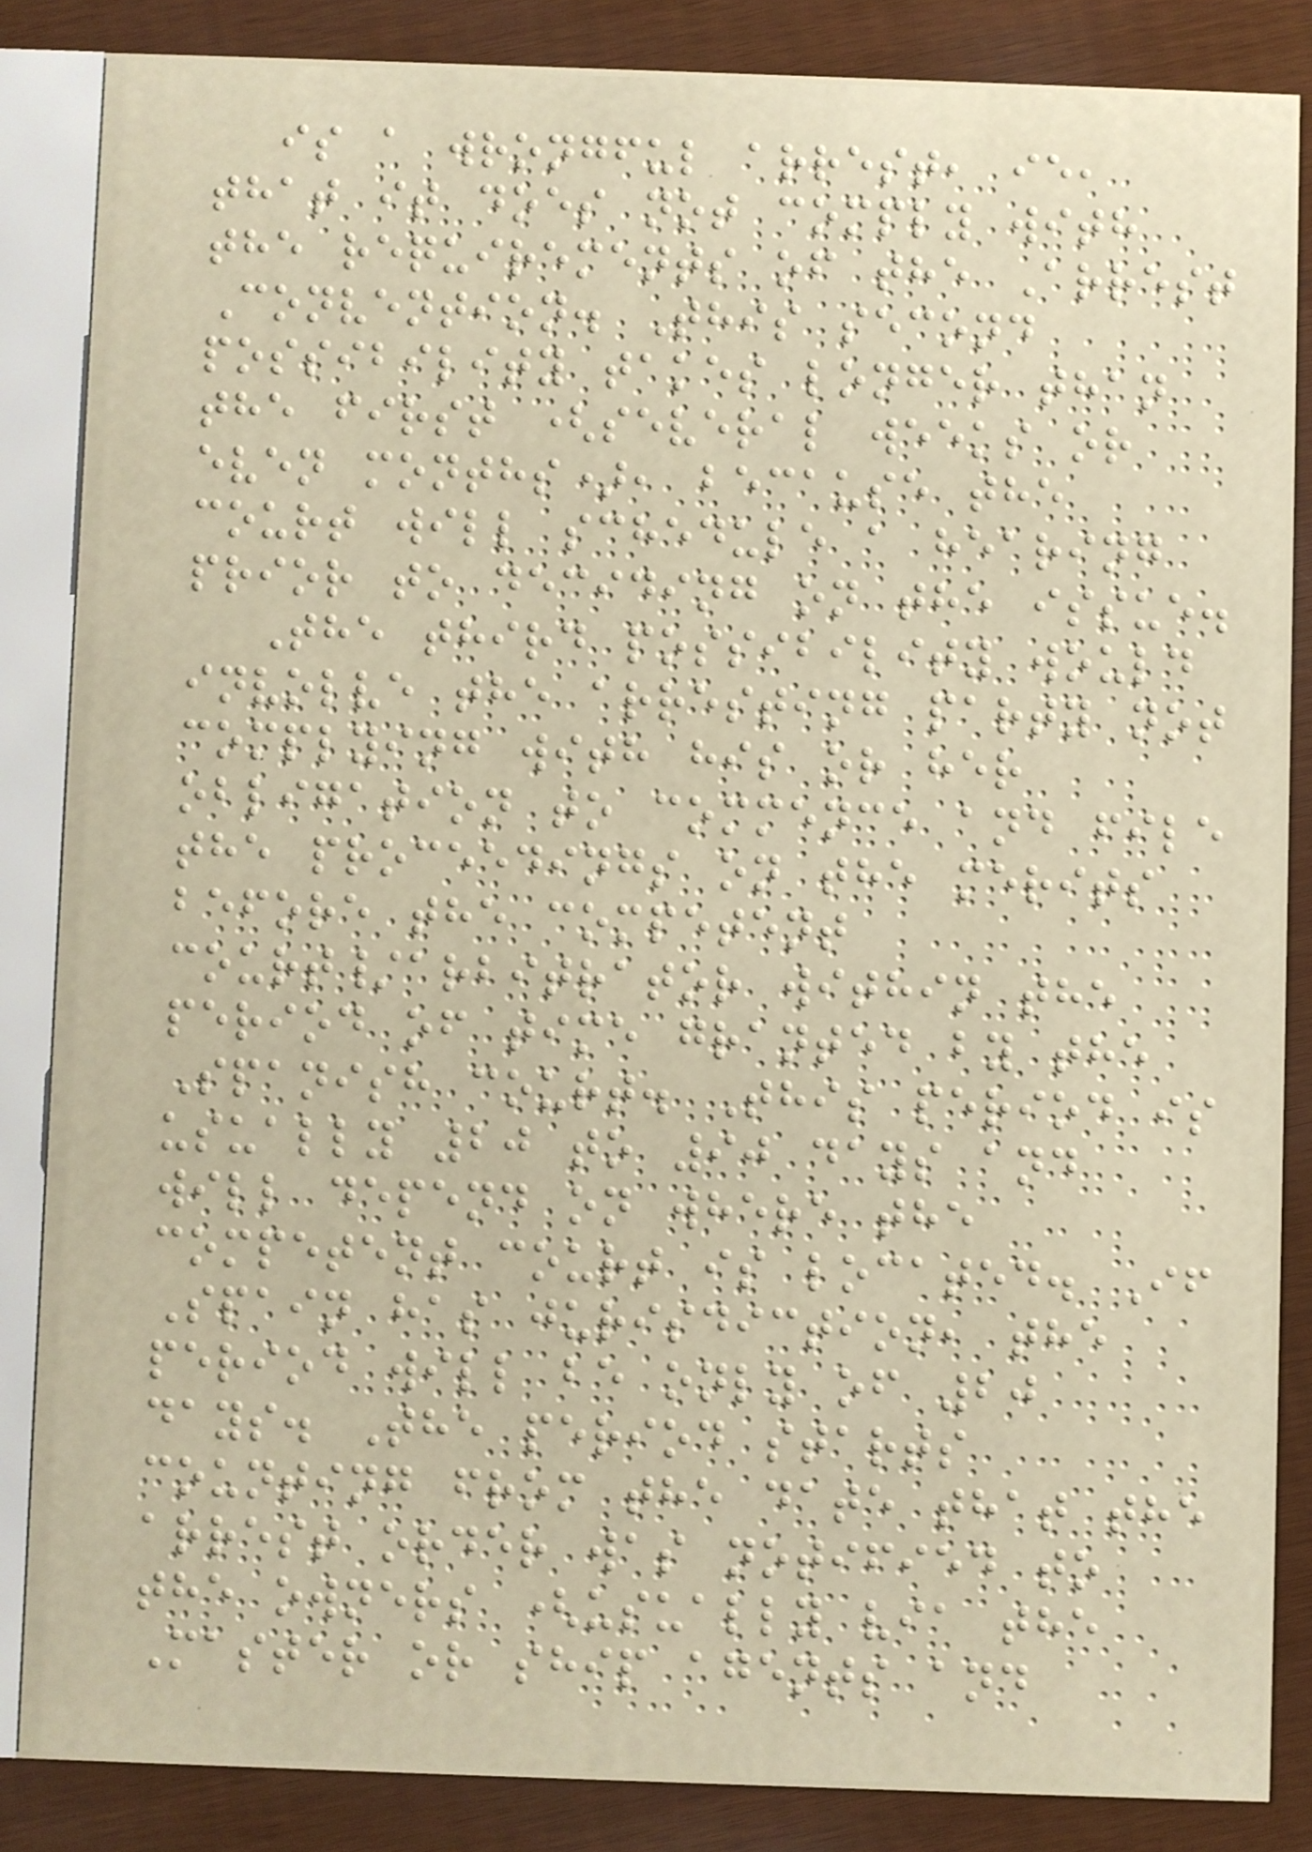is a wrongful arrest, ie,
that it does not comply with
the requirements of the Arrest
Convention. This second
possibility takes longer than
the first (several weeks or
even months), because the
court will schedule a hearing
prior to deciding on the issue.
The third possibility would
involve the arresting party not
complying with his or her
obligation to commence and file
the proceedings on the merits
before the competent
court/arbitrator within the
period of time granted by the
Spanish court. This period is
usually 20 to 90 days and
will depend on where the
competent court is located. If
Spain has jurisdiction, the
period will be only of 20
days. The period starts
counting from the date that the
arrest order was notified to
the owners (usually via the
Master or ship agents and
